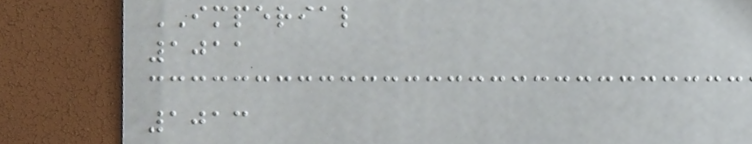IMPERIAL
1011
1013
